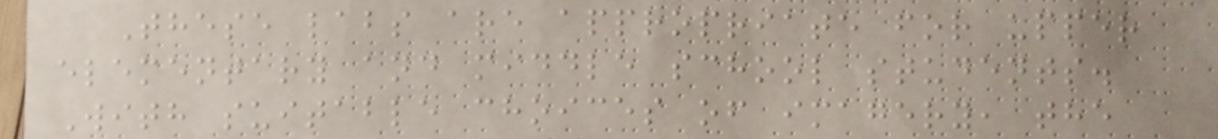These labs are appropriate for upper
elementary and middle school students.
With suitable choices of imagery, the
